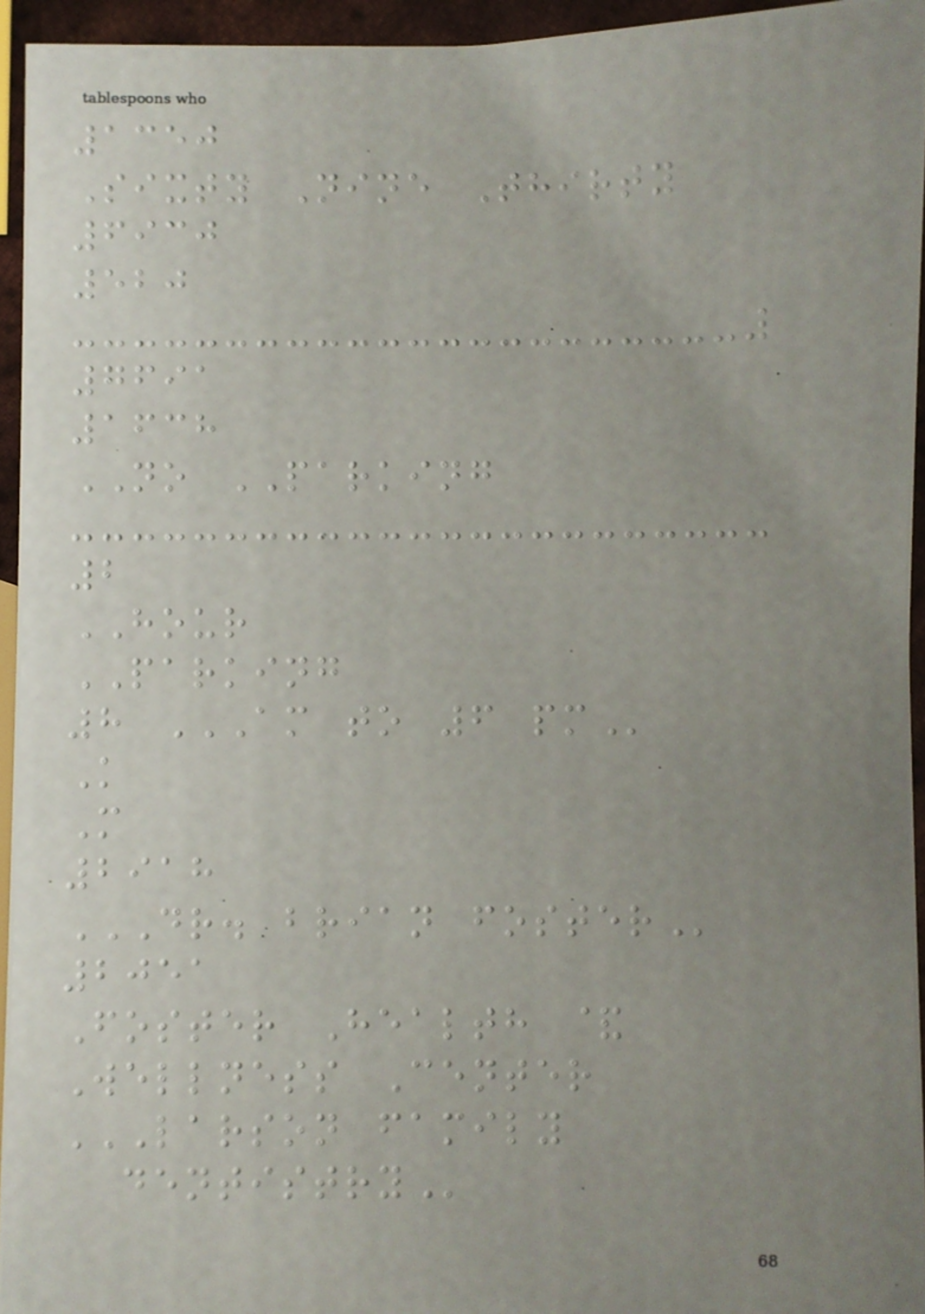1350
Sixty Nine Thirty
6930
520
7691
1638
NO PARKING
2
HOUR
PARKING
8 AM TO 6 PM
K
M
2918
DR. BRIAN FOSTER
2051
Foster Health &
Wellness Center
LARSON FAMILY
DENTISTRY
